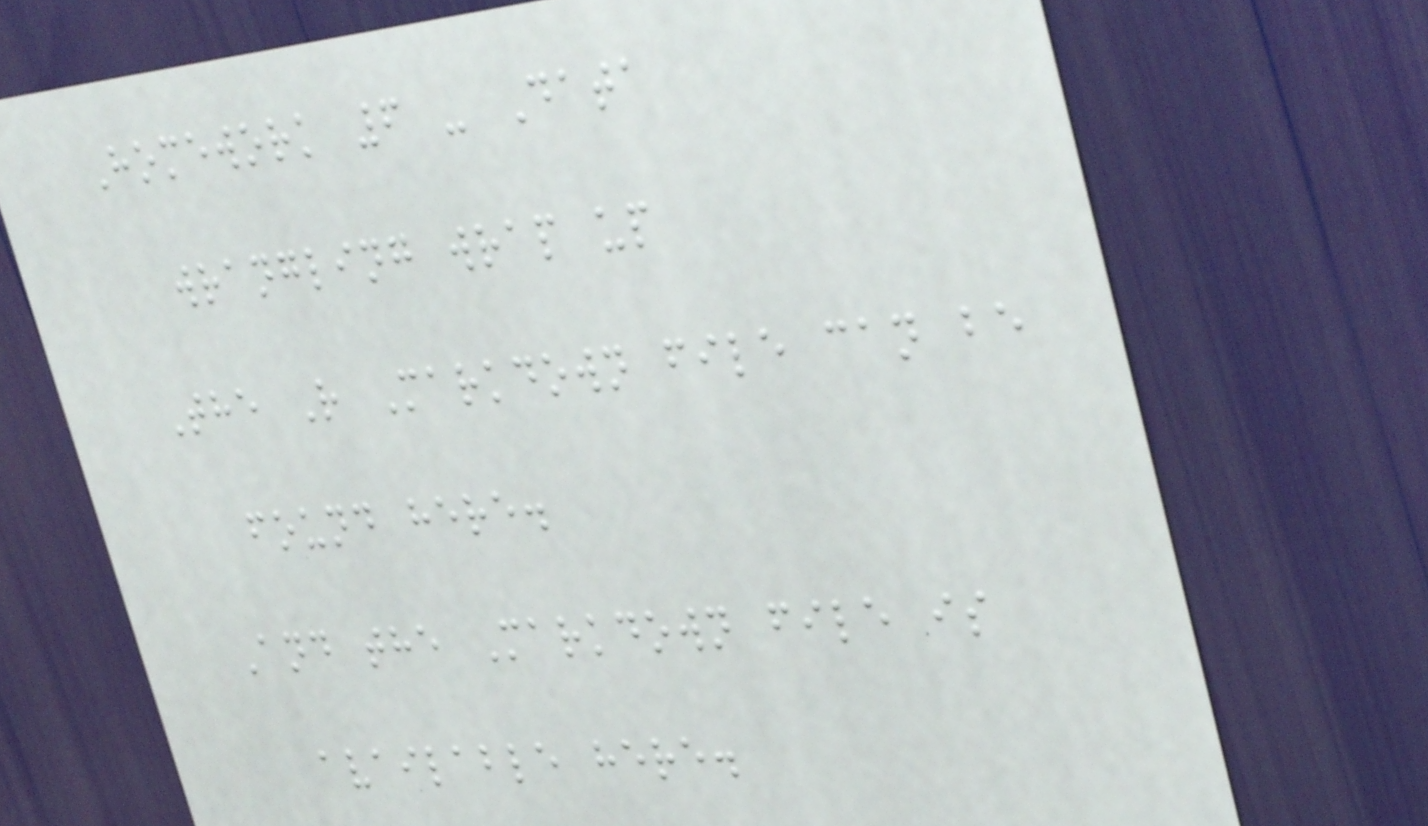Homework 6 - Data
wrangling wrap up
The R Markdown file can be
found here.
And the Markdown file is
available here.
